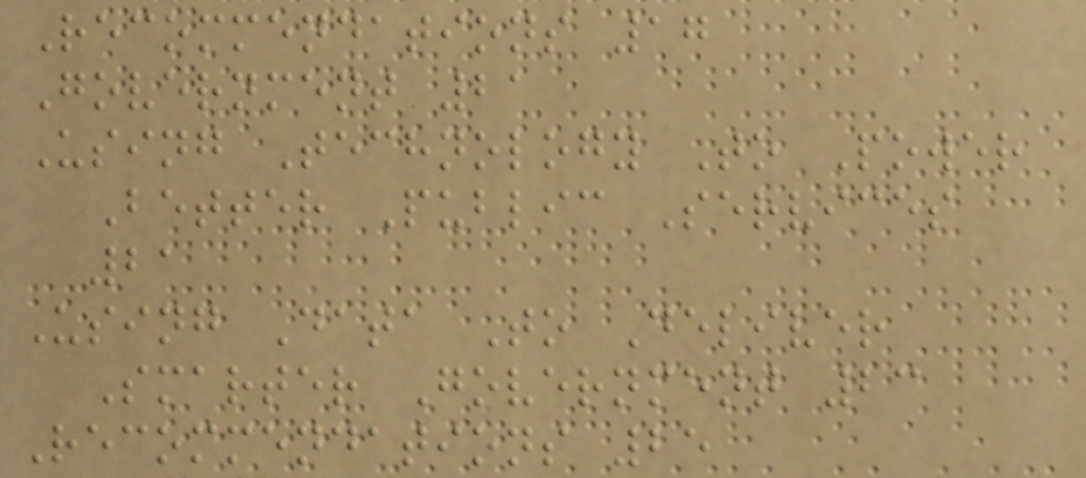Recommendations 17
Government 21
Using Technology To Power
Better Public Services
21
Using Data To Deliver
Smarter Government 23
Recommendations 25
